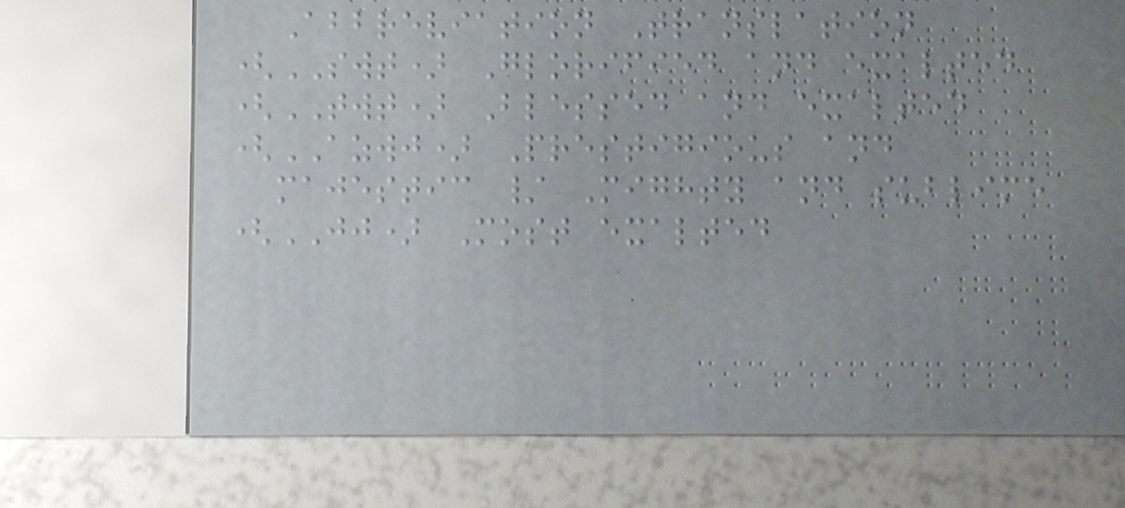Abbreviation Translation
(SWT) Glorified and exalted
(TWT) Blessed and exalted
(AZWJ) Prestigious and
majestic / Mighty and sublime
(JJ) Most exalted
